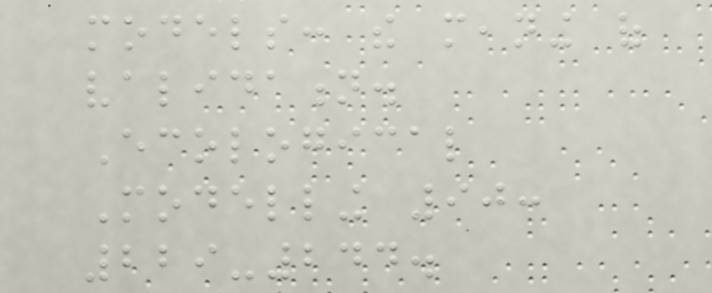models: the meaning of
validation.
Ecological
Modelling 90:
229-244.
